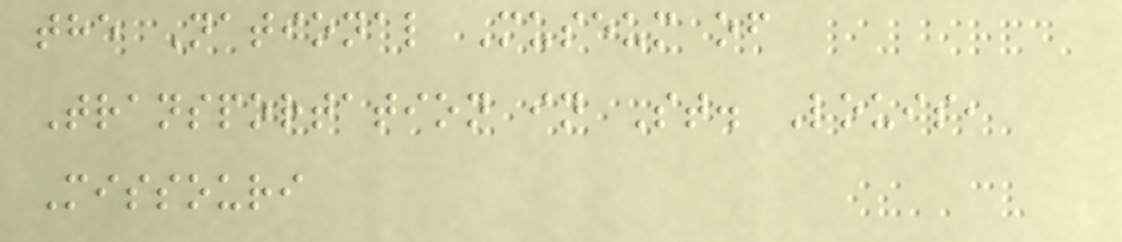the National Museum of
Transportation in St. Louis,
Missouri
